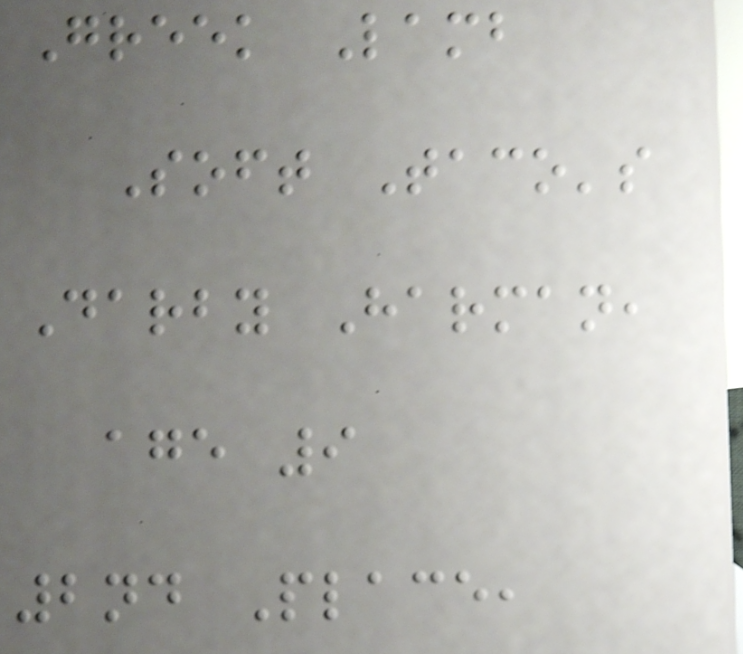Greek Lamb
Soft Taco's
Darby Harman,
age 9
2nd Place,
